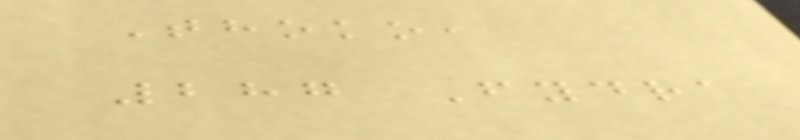Thoko,
287 Fydra
